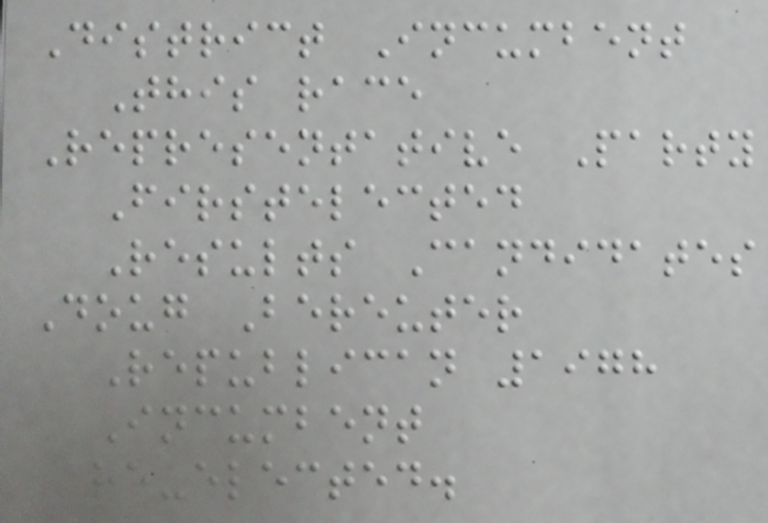District Incumbent
This race
Representative Party
Firstelected
Results Candidates
Doug Bereuter
Republican 1978
Incumbent
re-elected.
